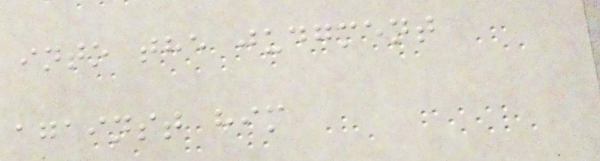into the judgment
against him
